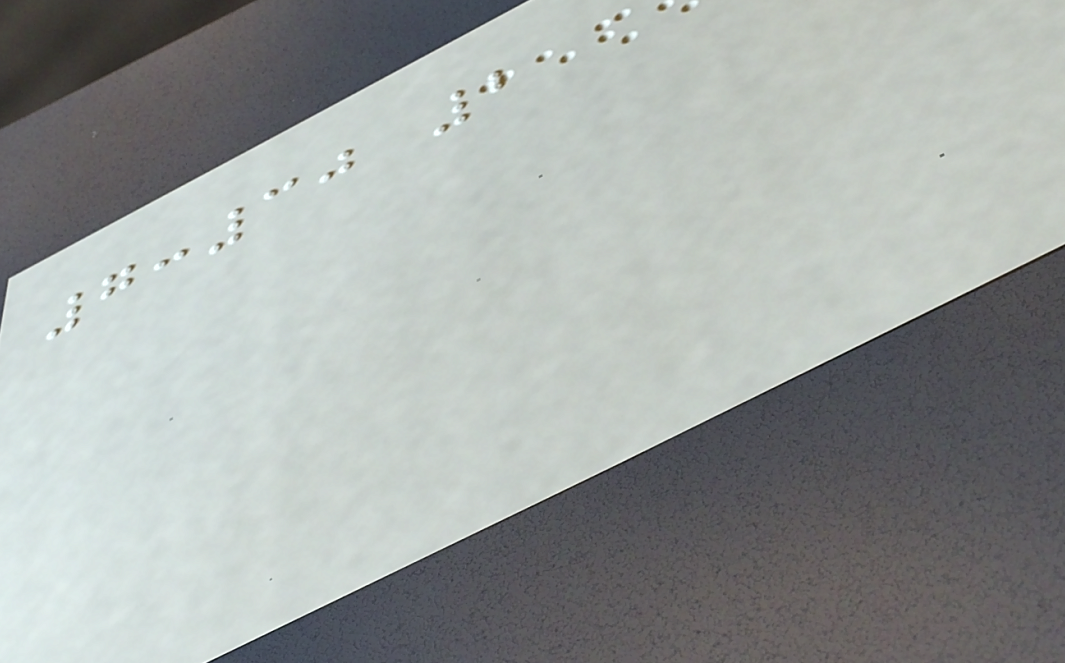7:30 2
